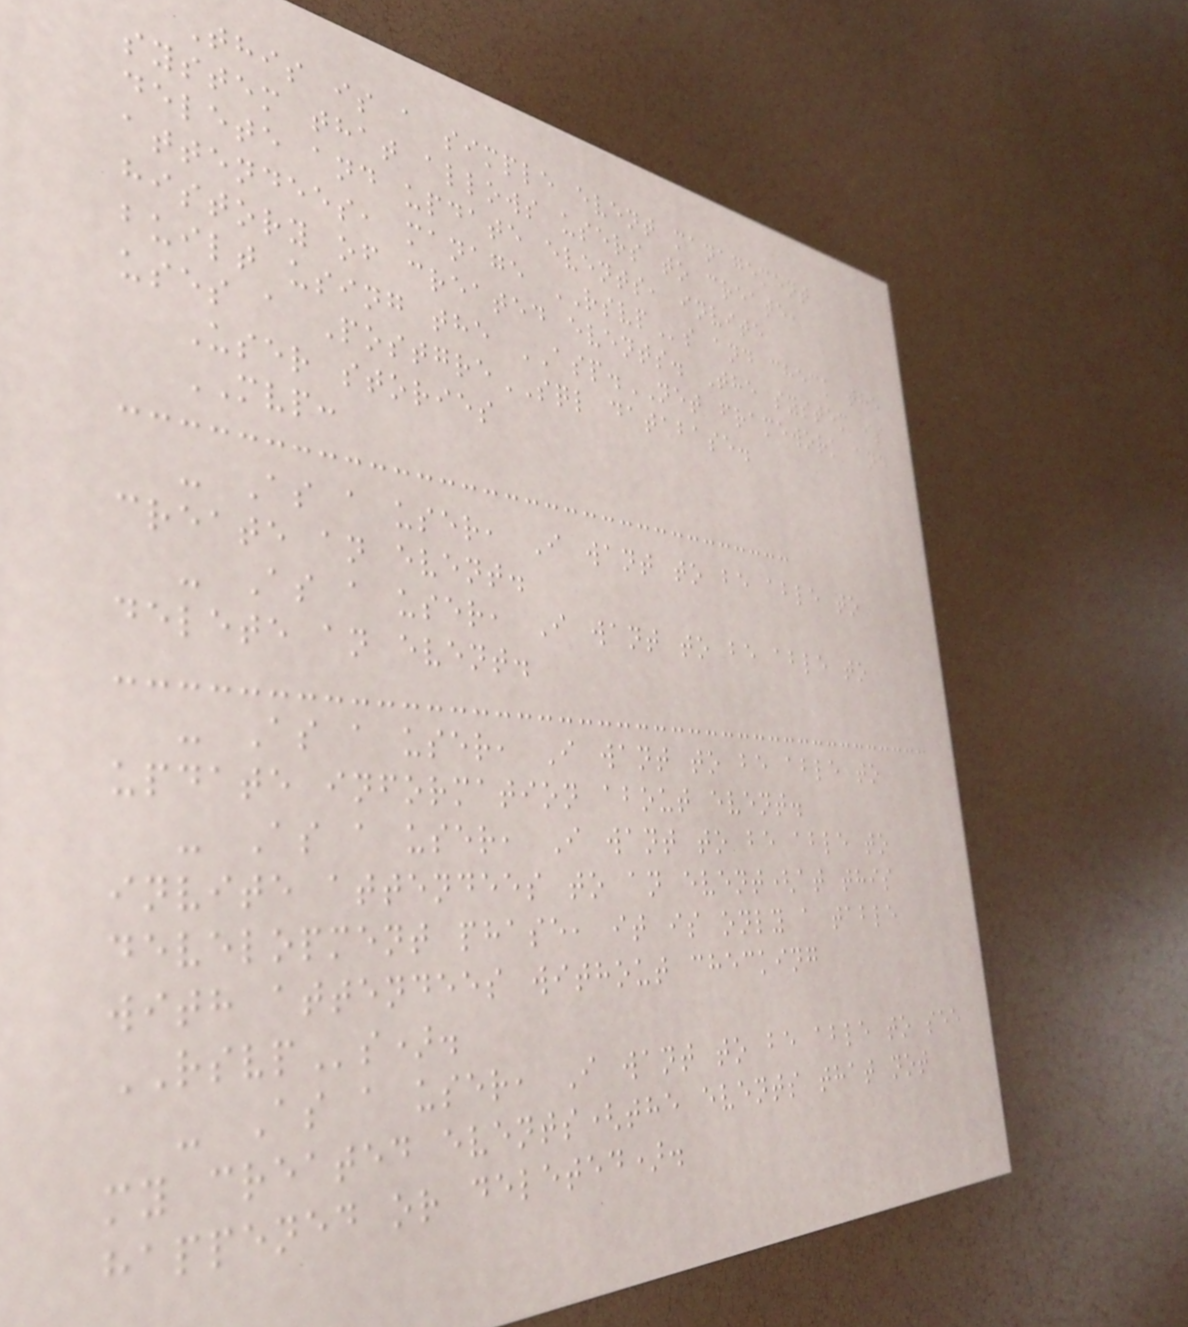This is a simple event management
system that allows users to create,
delete and update events, invite
attendees, manage RSVPs and check the
history of created events. The system is
built using the ASP.NET framework and
uses a PostgreSQL database.
User stories
MVP:
- As a user, I want to be able to
create an event.
- As a user, I want to be able to
delete an event.
- As a user, I want to be able to
update information about event.
- As a user, I want to be able to
invite attendees to an event(at this
development phase, it is only a table
with attendees without checking
RSVPs).
- As a user, I want to be able to see
my created events(the events that not
happened or deleted).
